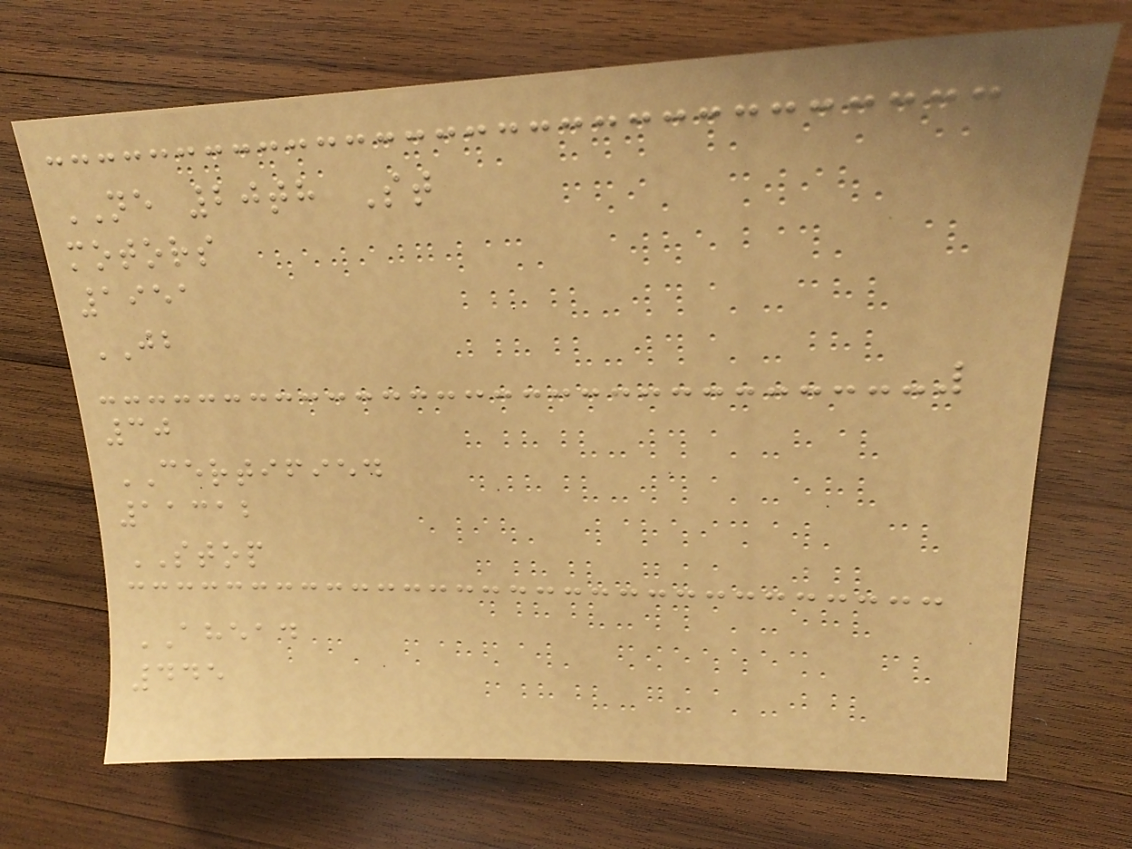NE 20th St
motors
1951
JB
30
CERTIFIED
11312
STOP
AHEAD
445
